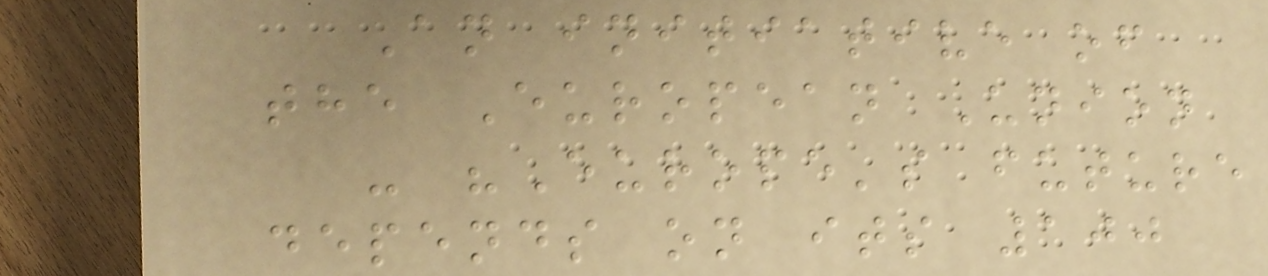An initiative of
the European Union
- "Europe's future
depends on its 100
